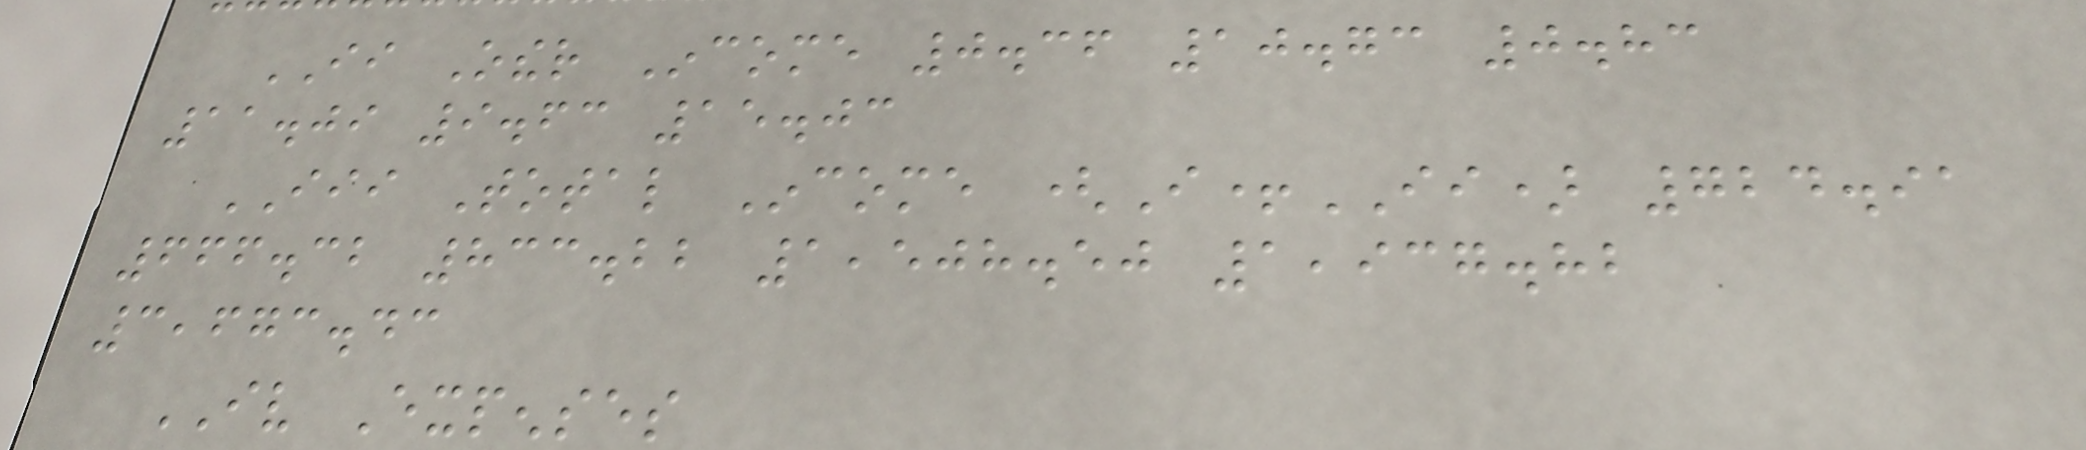II Other Income 0.36 10.73 0.83
11.09 9.63 15.03
III Total Income (I+II) 724.91
666.32 833.22 1,508.50 1,937.82
3,673.43
IV Expenses
